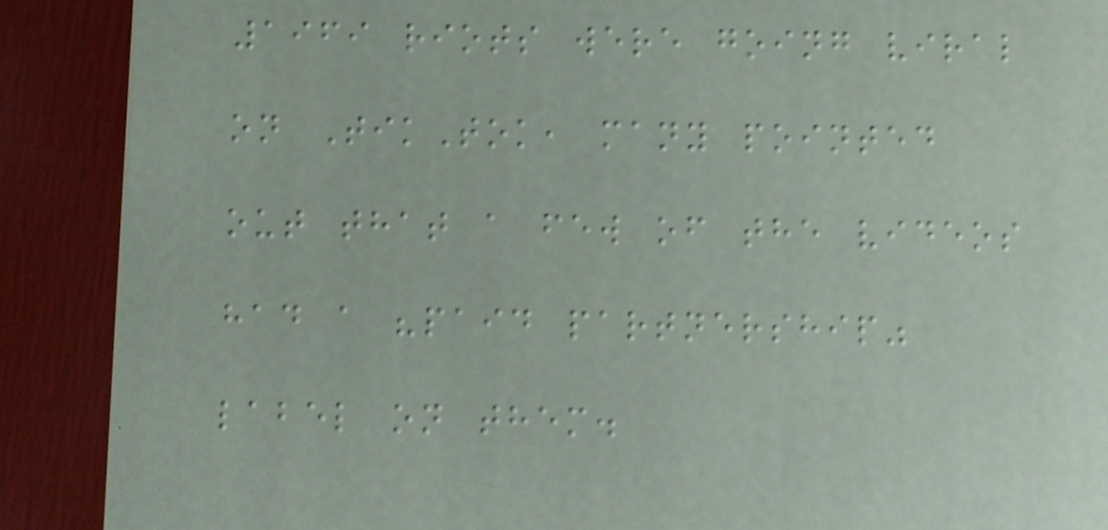1969 riots were going viral
on TikTok, many pointed
out that a few of the videos
had a "paid partnership"
label on them.
